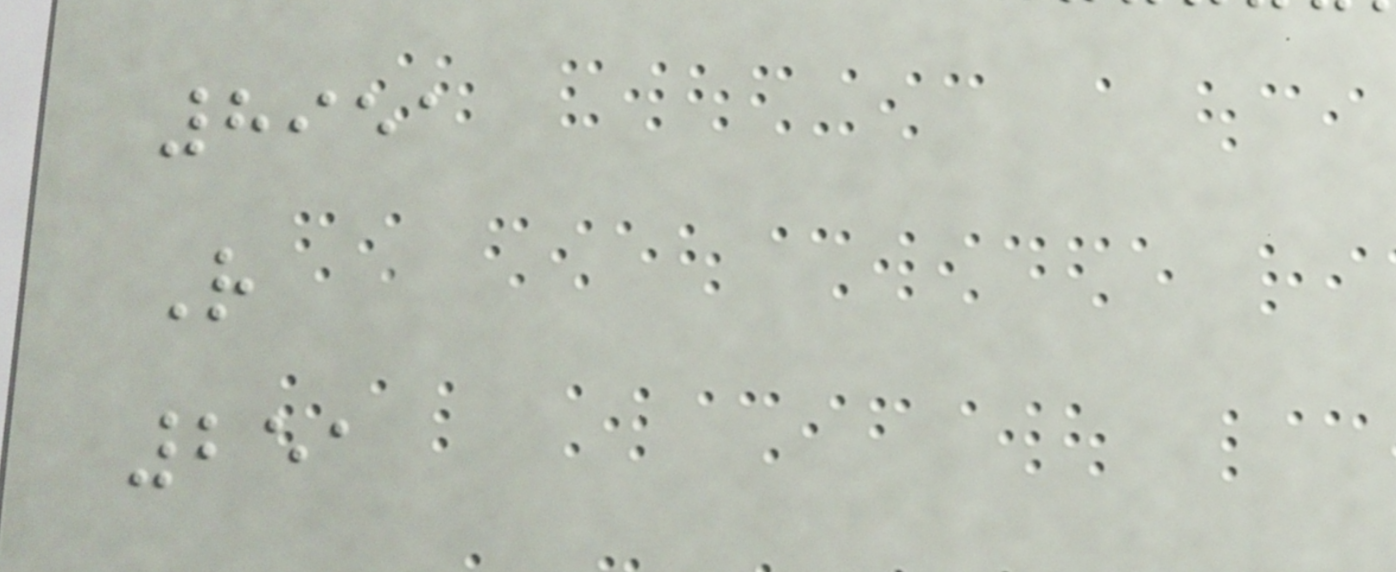8951
R
251
